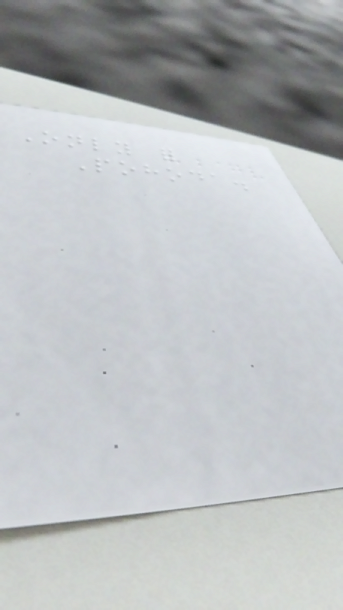Only for
Pohoda.
